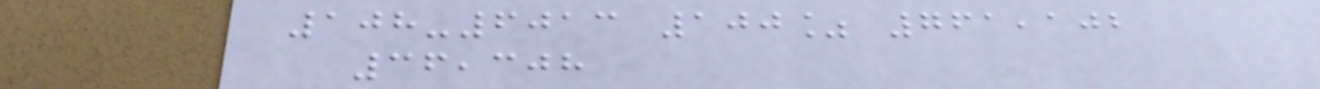108-6013 100% 761,102
36,308
